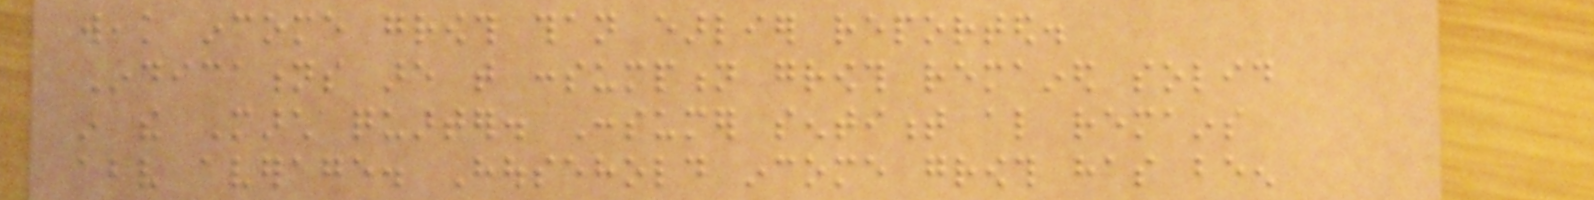weak income growth than earlier reported.
Indications are that consumption growth remained solid
in the March quarter. Consumer sentiment also remains
above average. Household income growth has been
